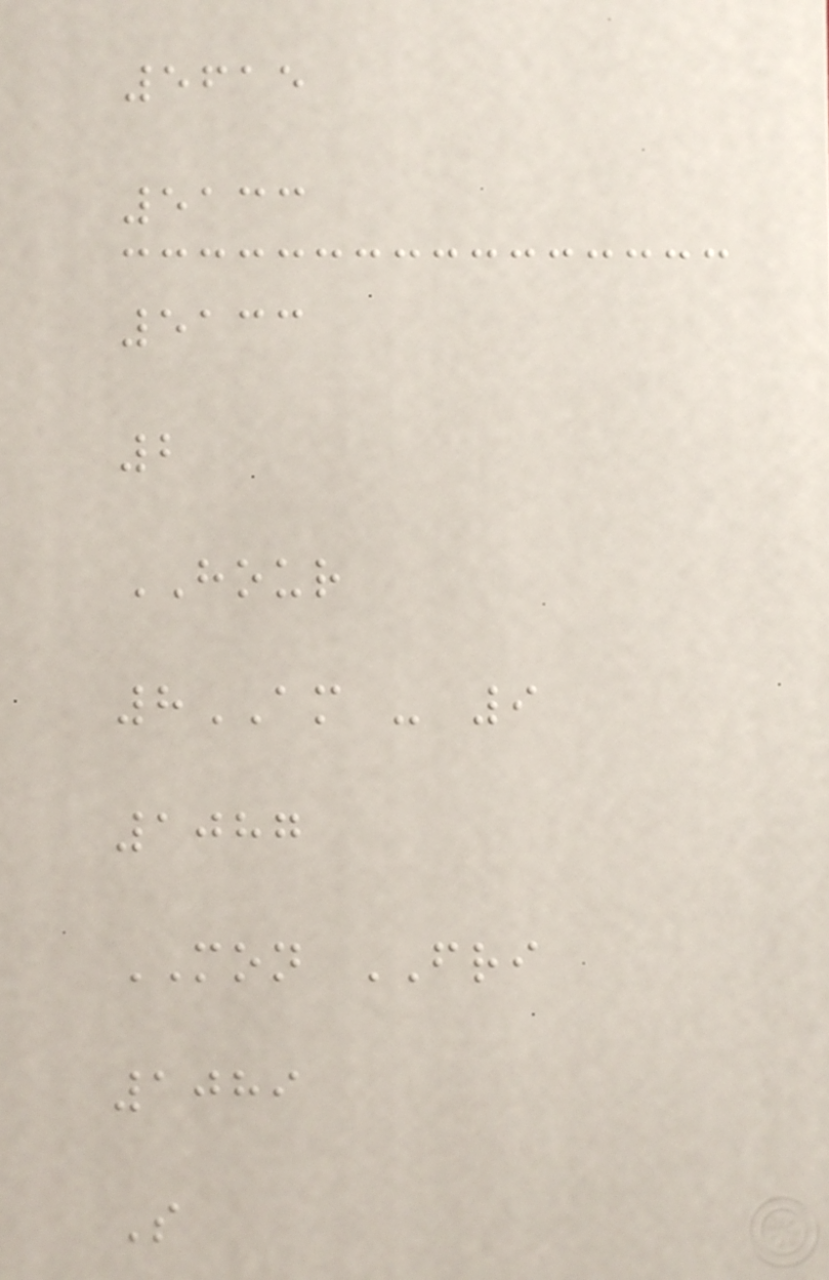5615
5133
5133
2
HOUR
8AM - 9
1087
MON FRI
1089
S
